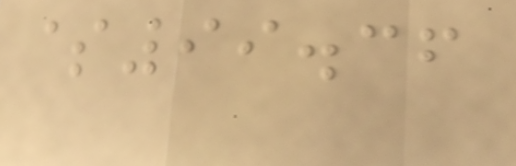$99.36
